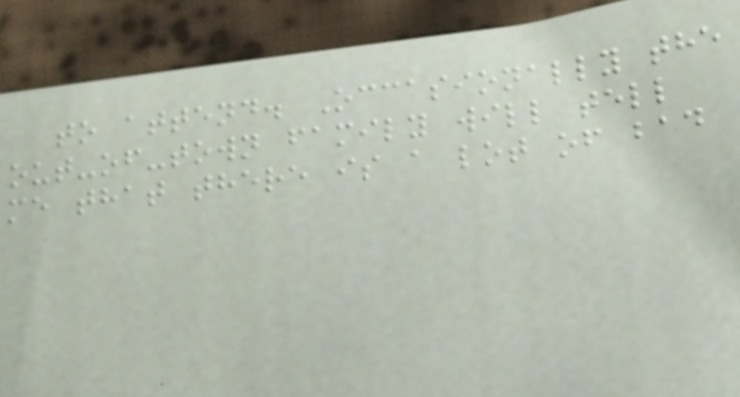to attend. Occasionally the
out-of-town family will tell
me that there is a lot of bad
